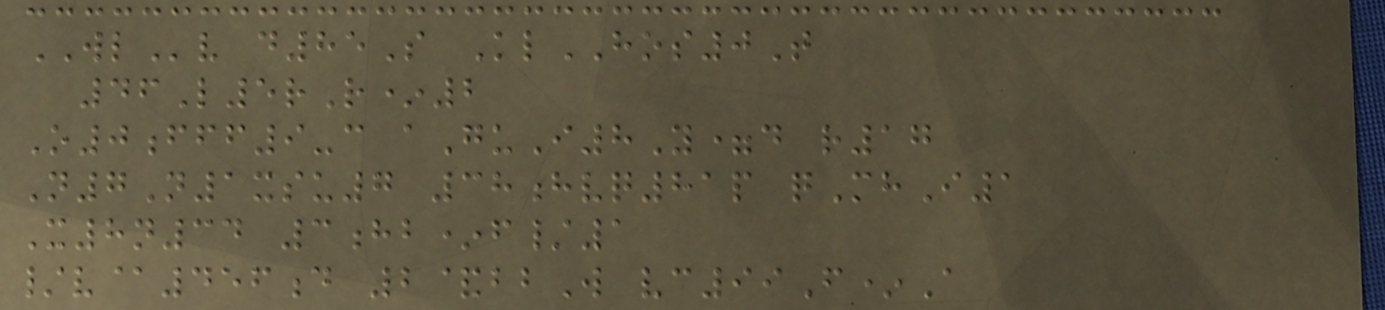WLv d85S KlHOS0T
46L5rR*2
O0fff9-c aGuI8Y=d r17
N7N1xsu7 38hvq81p qMhI1
X8n34 3hb*f/1
/v@456d 2&bbW vc99F*A
